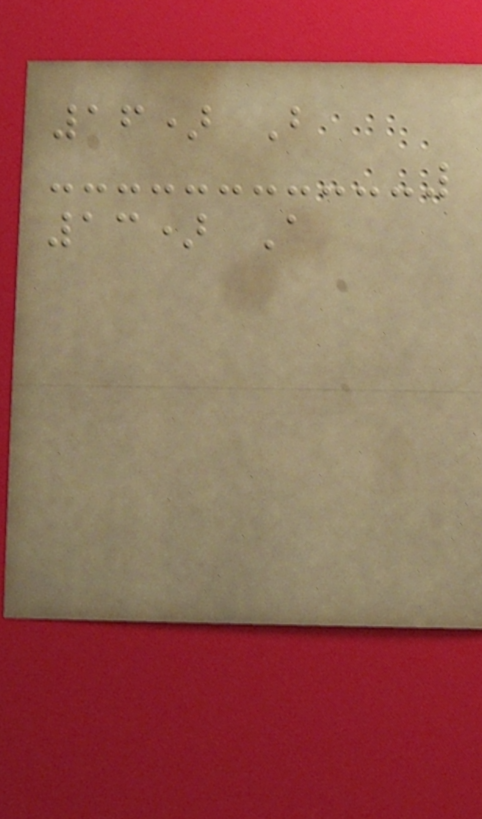16) B
13) A
